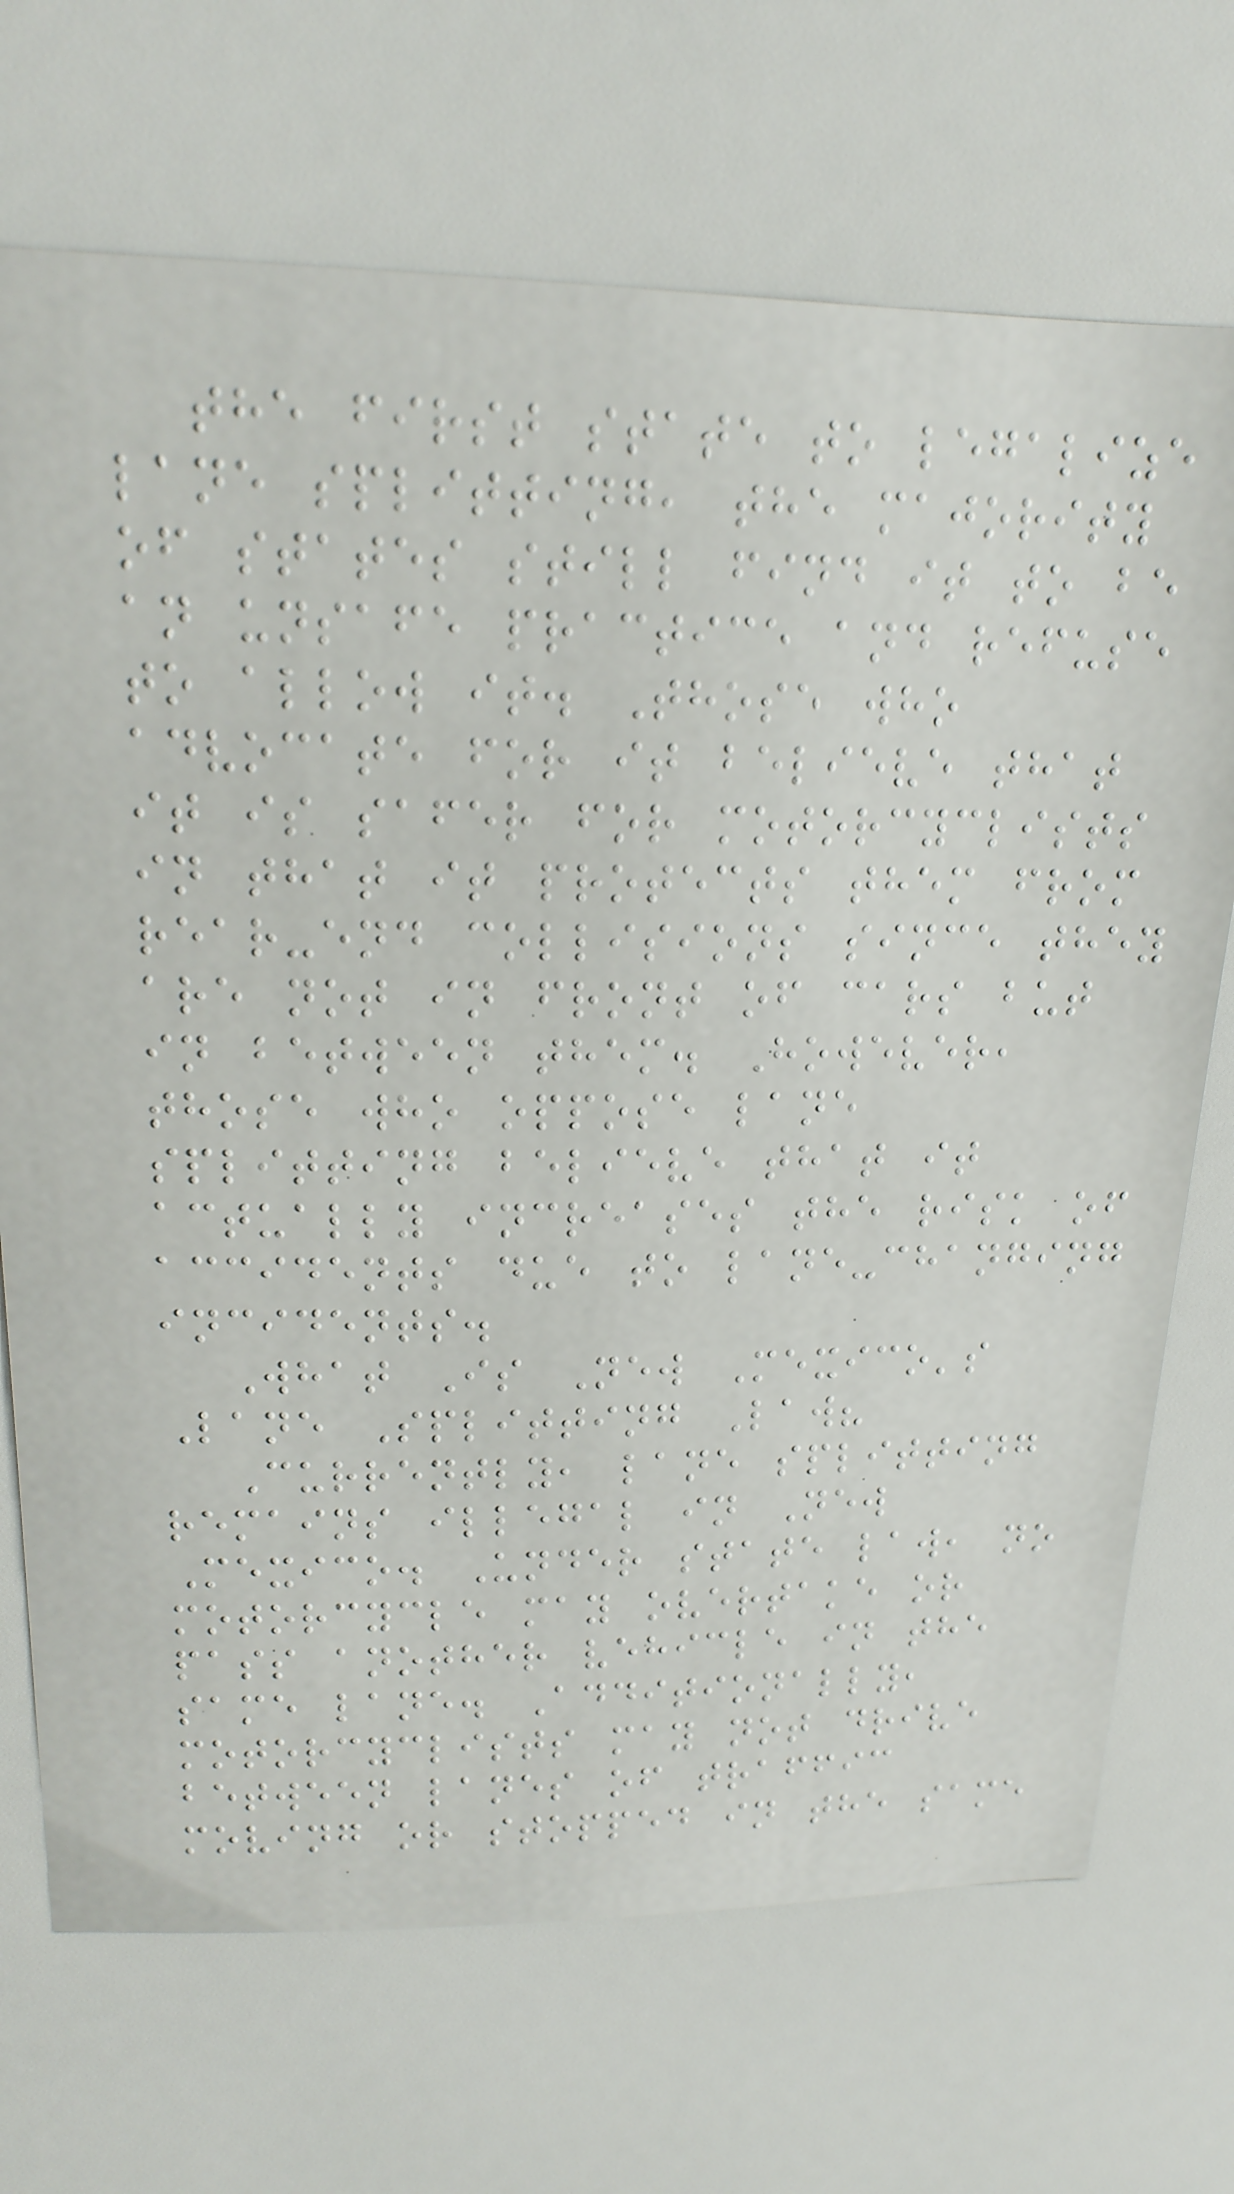the first state to legalize
lane splitting, the majority
of states still find it to be
an unsafe practice and refuse
to allow it. Those who
advocate for it believe that
it is safer for motorcyclists
in that it protects them from
rear-end collisions since they
are not in front of cars but
in between them. However,
those who oppose lane
splitting believe that it
actually increases the risk of
accidents due to lane-changing
incidents.
What Is New Mexico's
Lane Splitting Law?
Currently, lane splitting
remains illegal in New
Mexico. Under state law, no
motorcycle may overtake or
pass another vehicle in the
same lane. Additionally,
motorcyclists may not drive
between lanes of traffic
moving or stopped in the same
